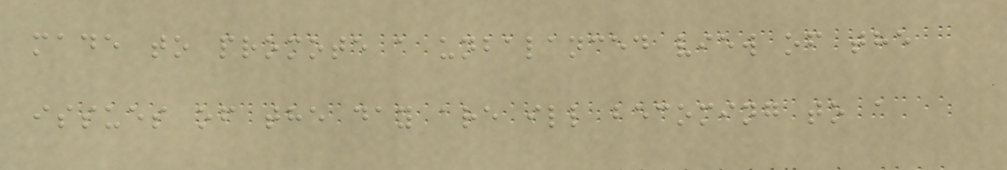made to promote a unbalanced view of the
issues of the day are ill becoming to a
